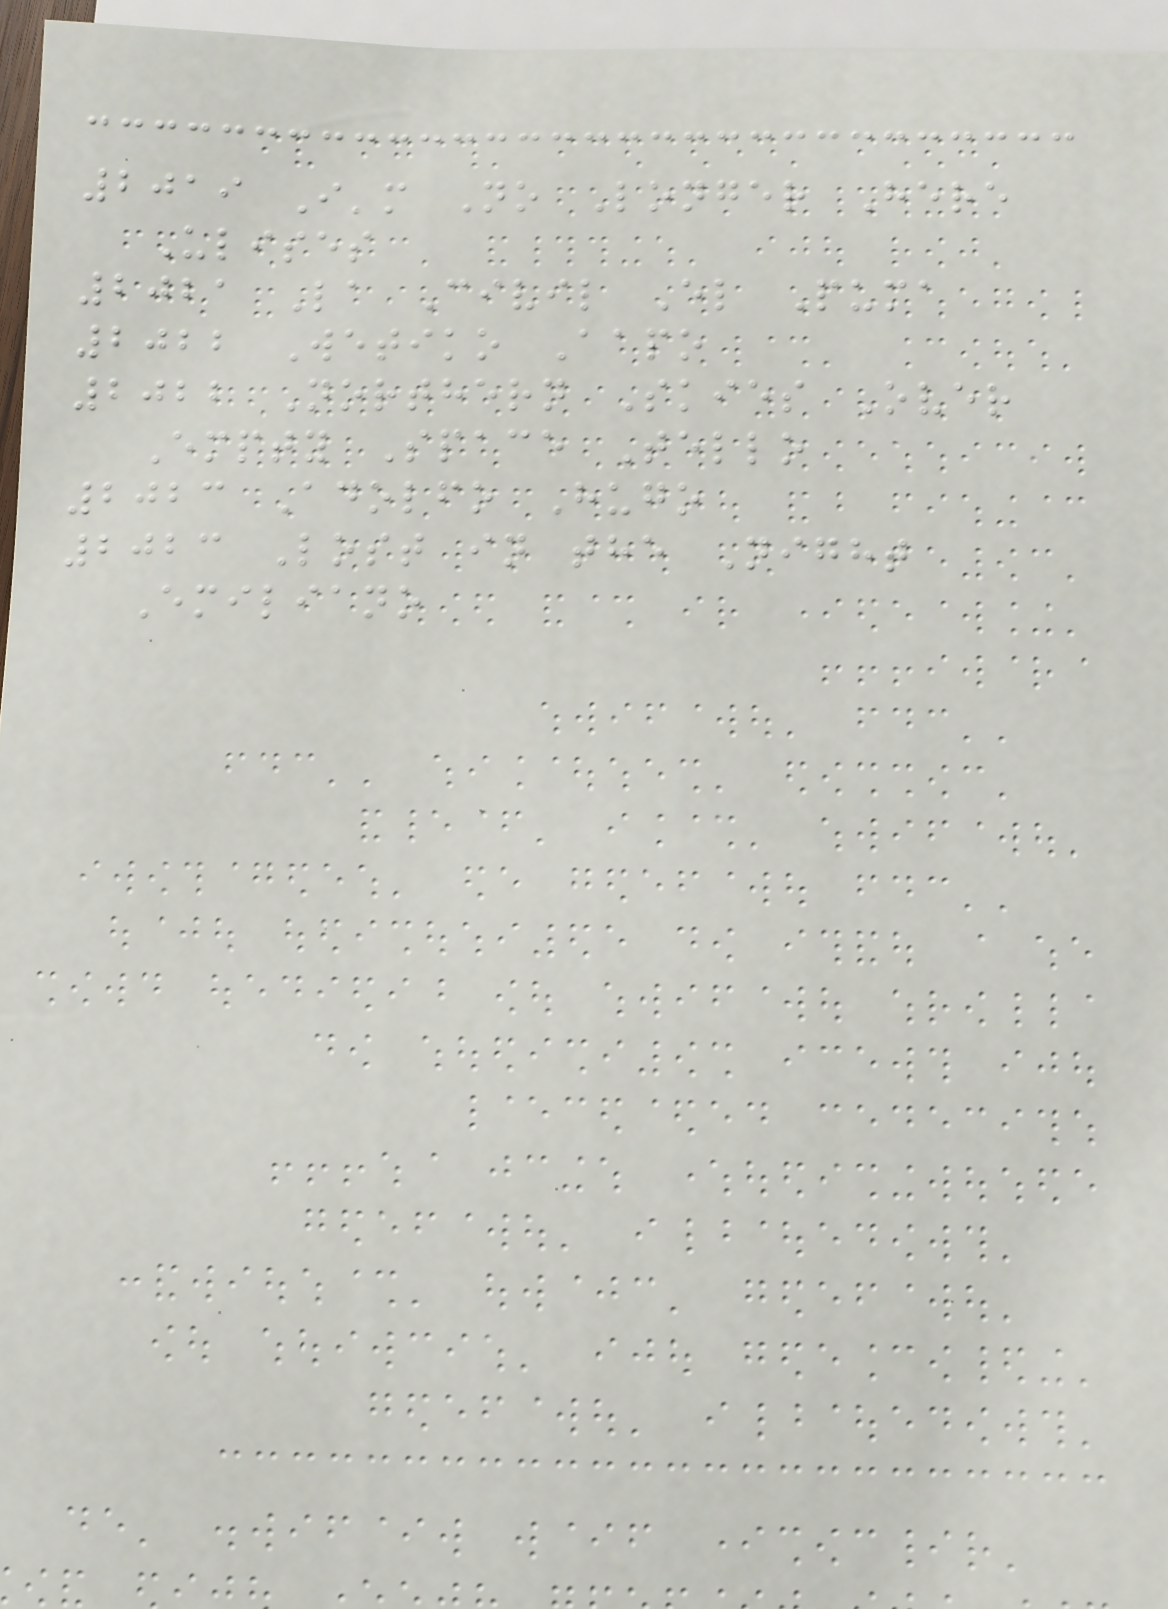2019 I'm No Longer Here
Ulises
2021 La Civil El Puma
2022 Wetiko Aapo
2022 Northern Skies Over
Empty Space Tello
2023 Adolfo Hugo
2023 Lost in the Night
Emiliano
